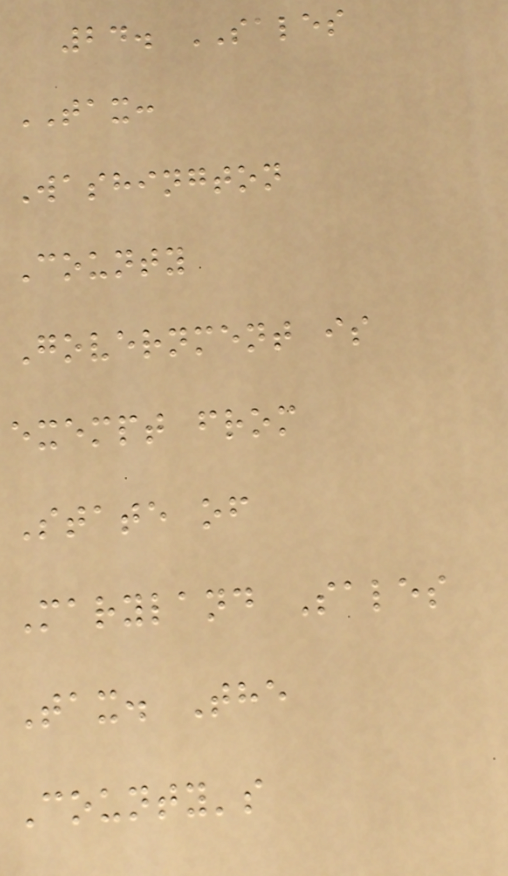24. SALES
TAX:
Washington
County
Government is
exempt from
State of
Maryland Sales
Tax. The
County's
